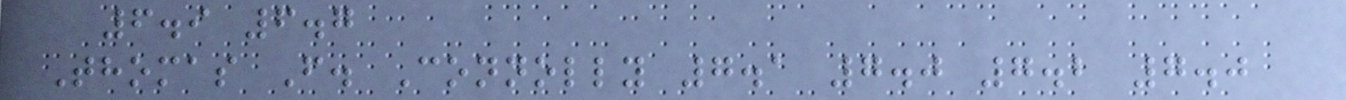6.9 6.7
Thomas F. Connolly 7.1 7.0 7.2 7.0
